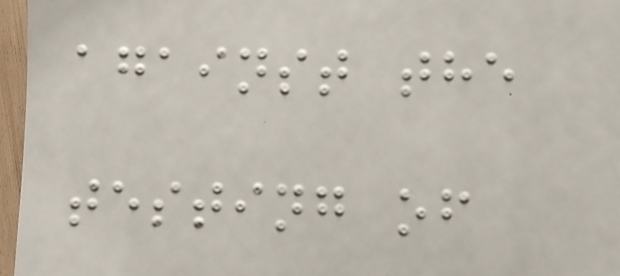against the
testing of
